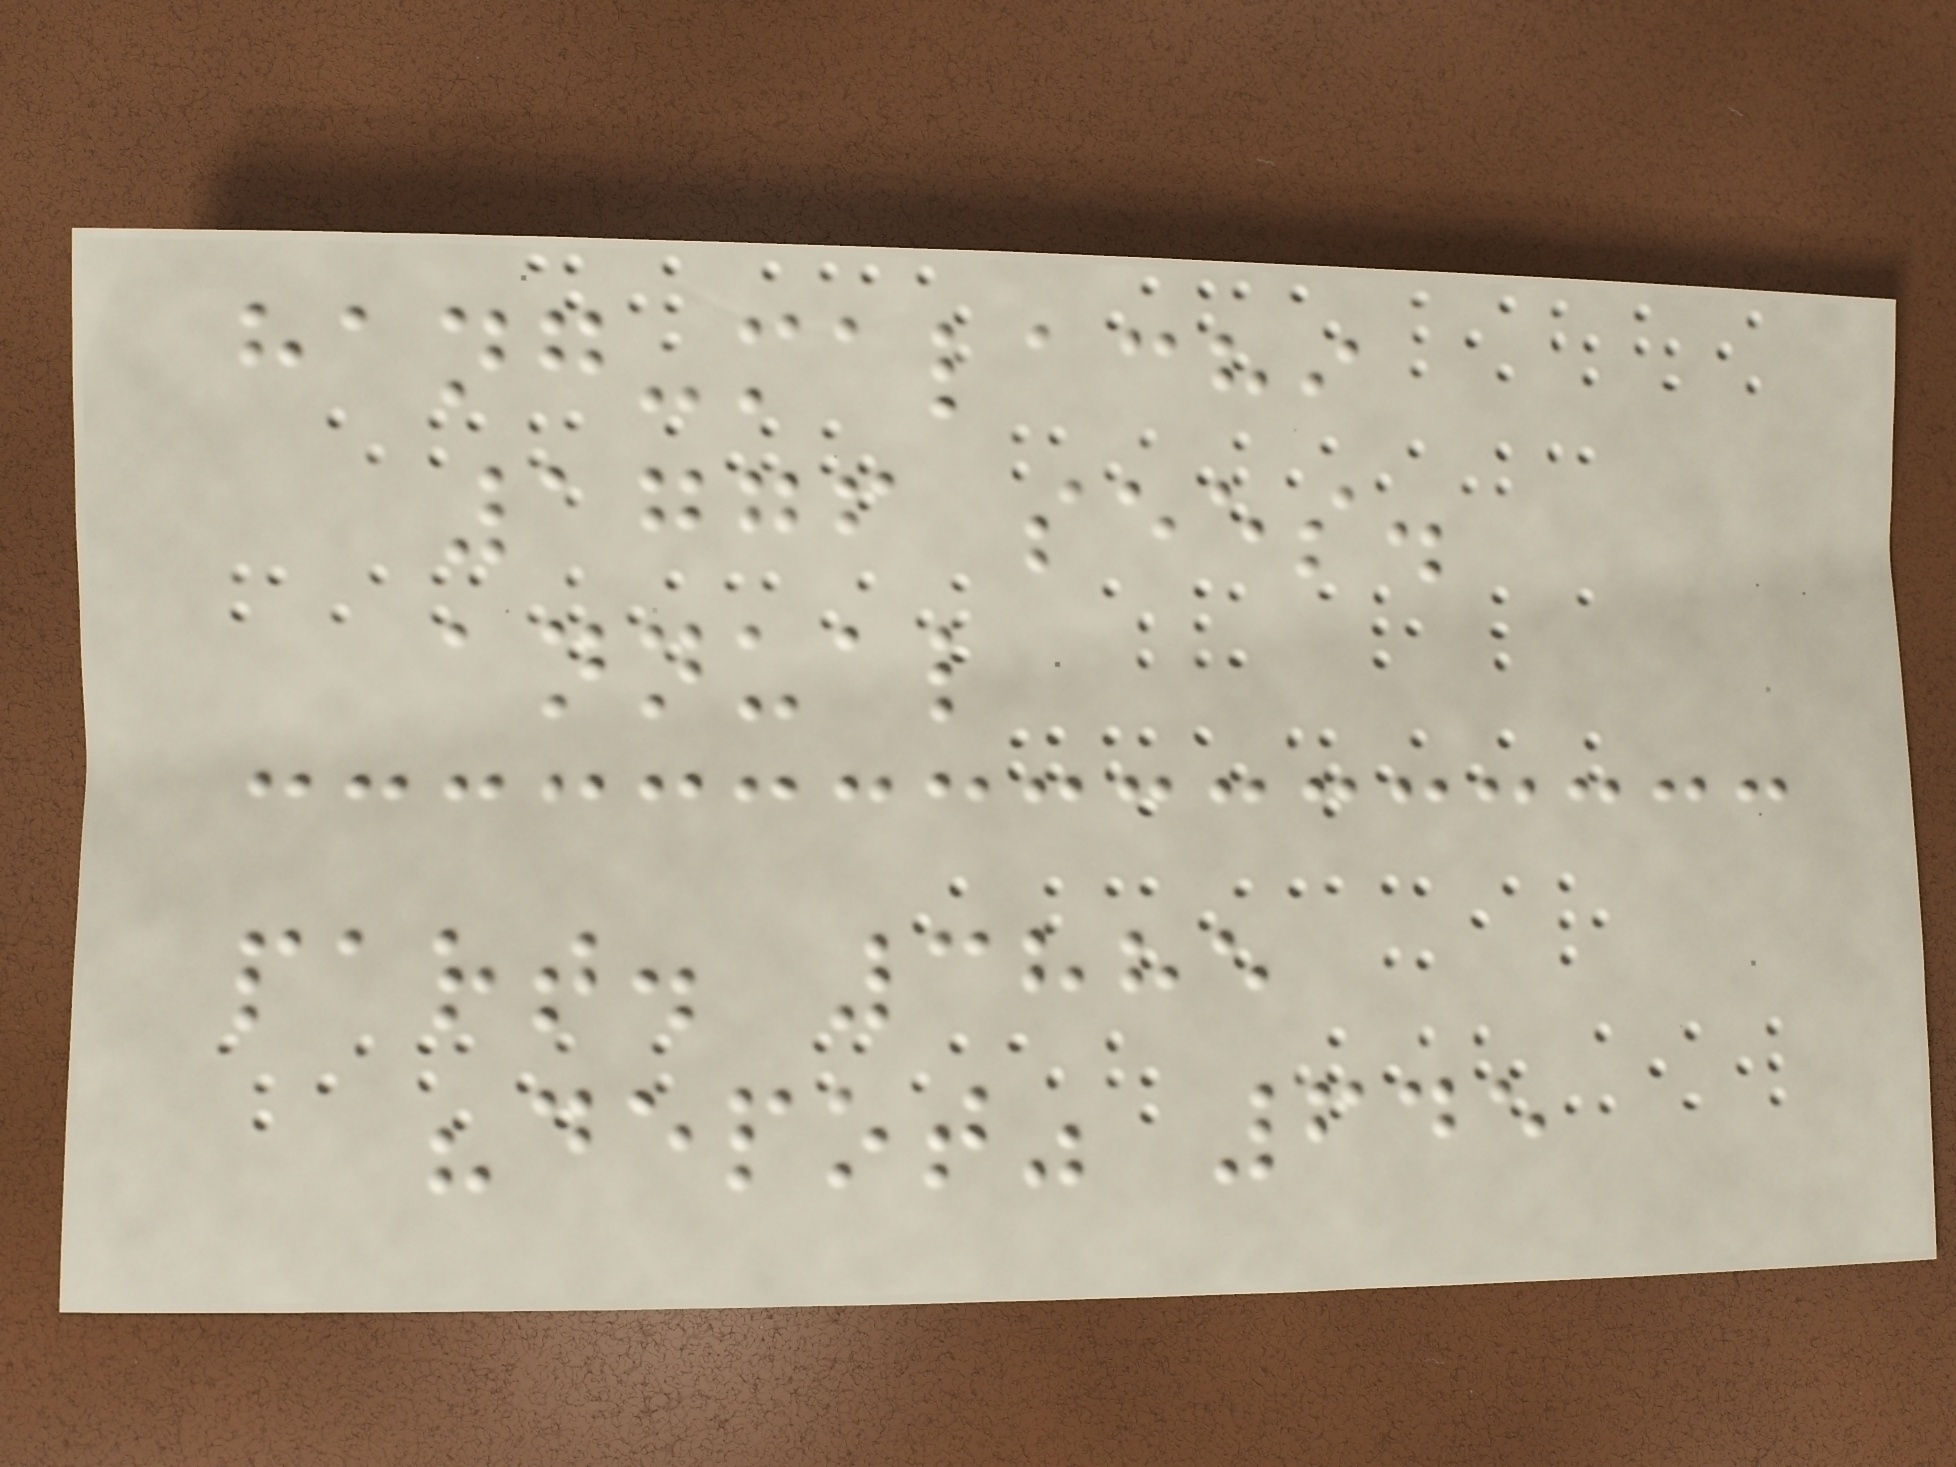hang-malachi
1776 sees.
annual
part. 3885
"depot" 645
